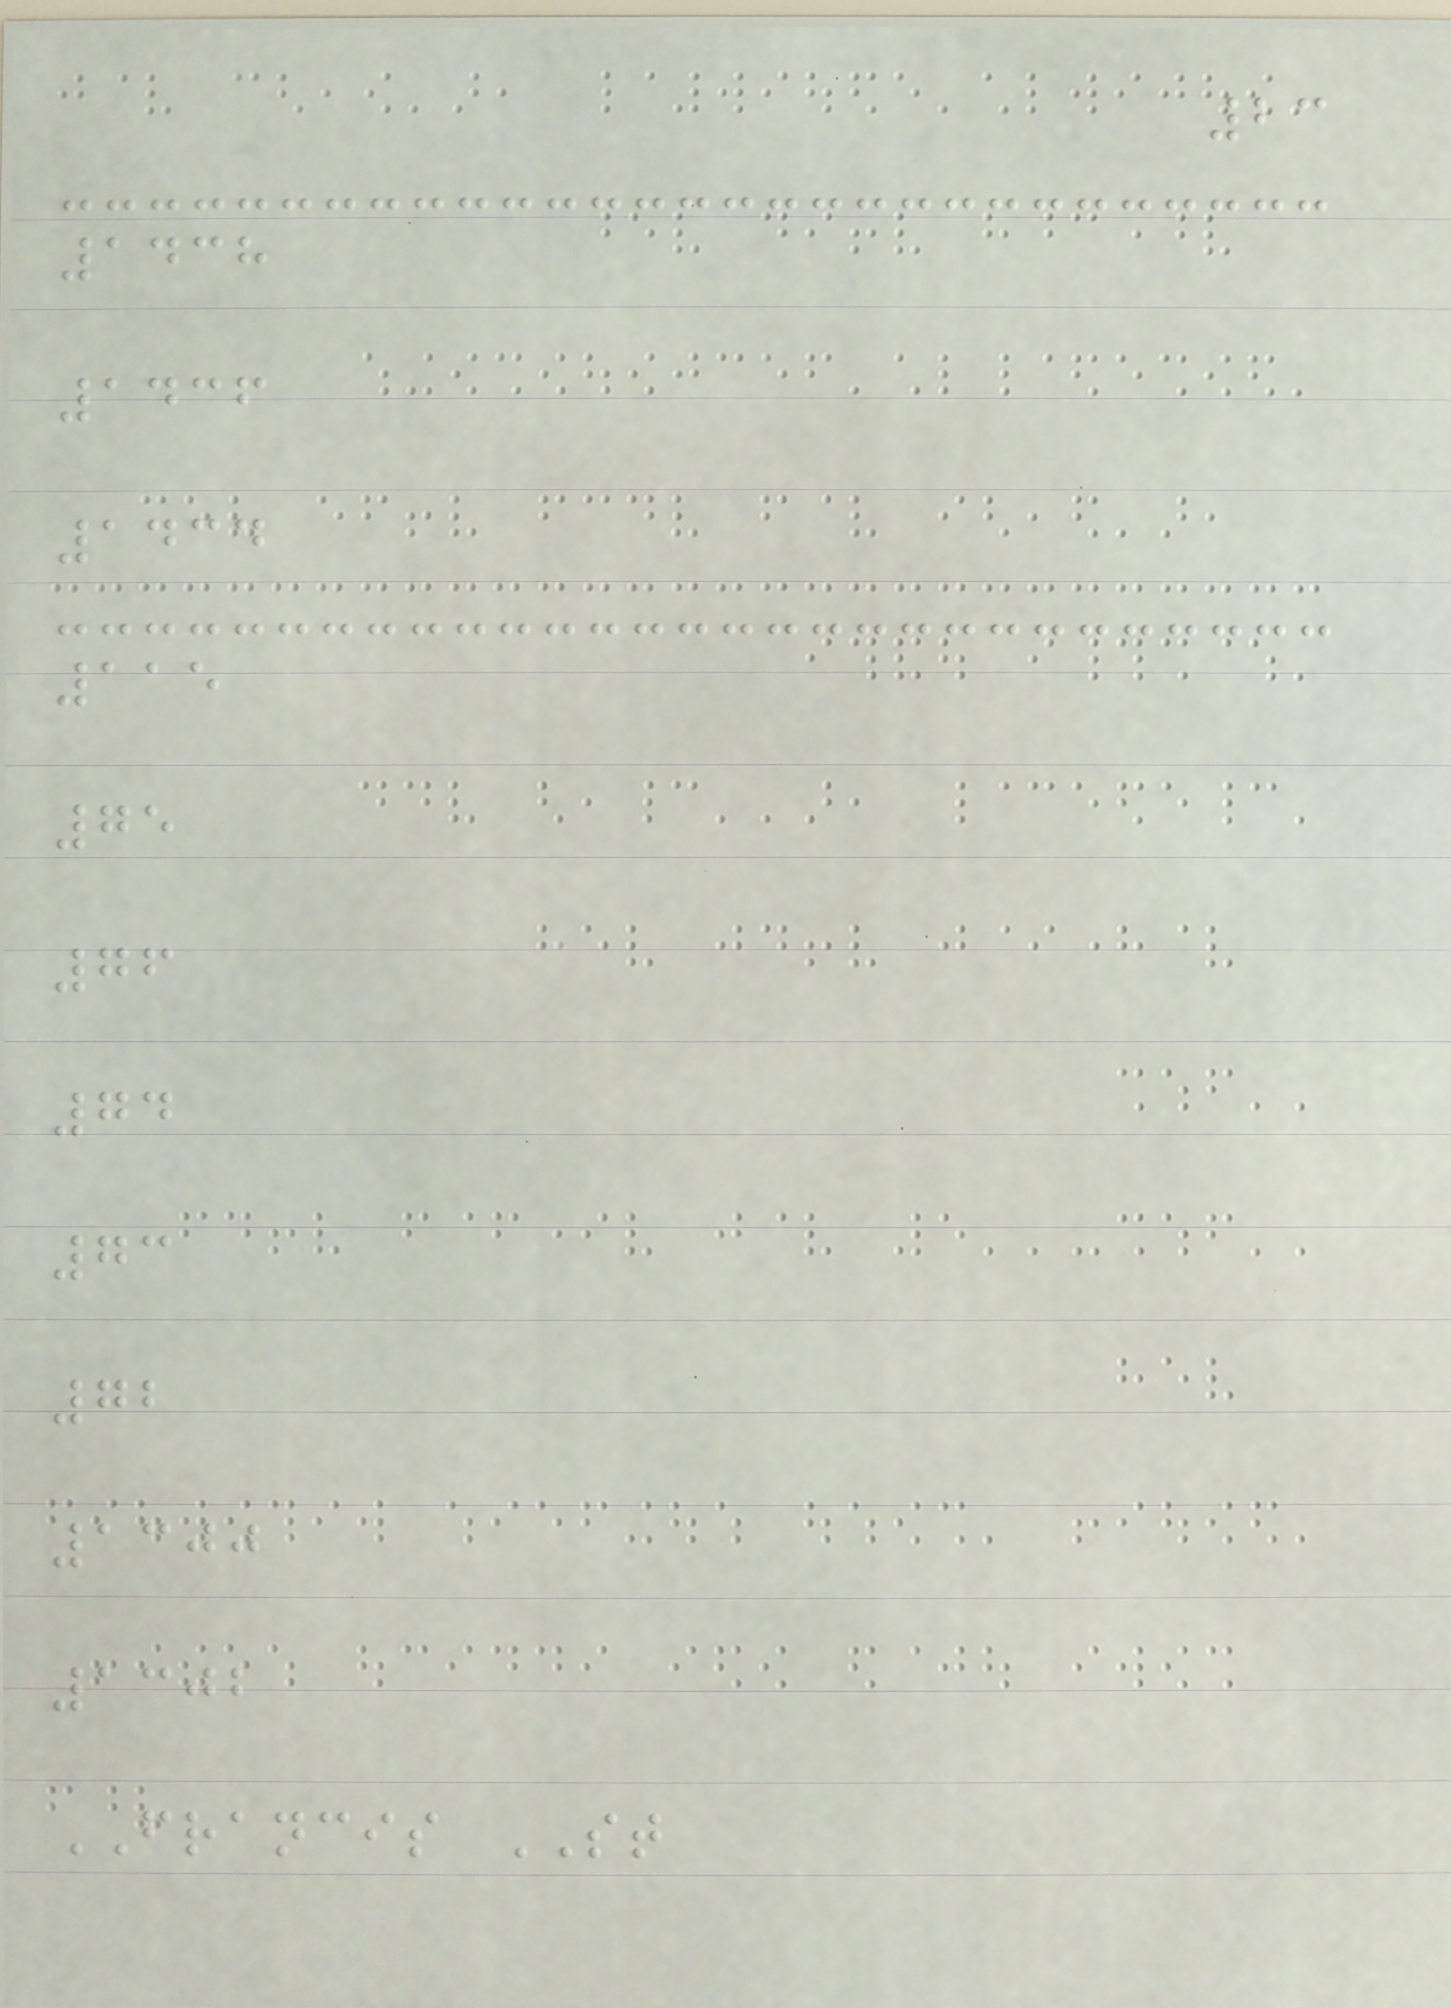23
1438
1436
1434
115
75
76
74
73
72
1300
1302
FRANCIS ST
